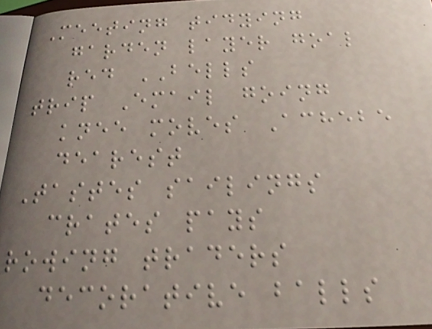Meeting tidying
garden layer goal
red BELLS
trip Email going
knee moves Achebe
dearest
Tastes sailings
crates pays
rowing traders
decorative balls
